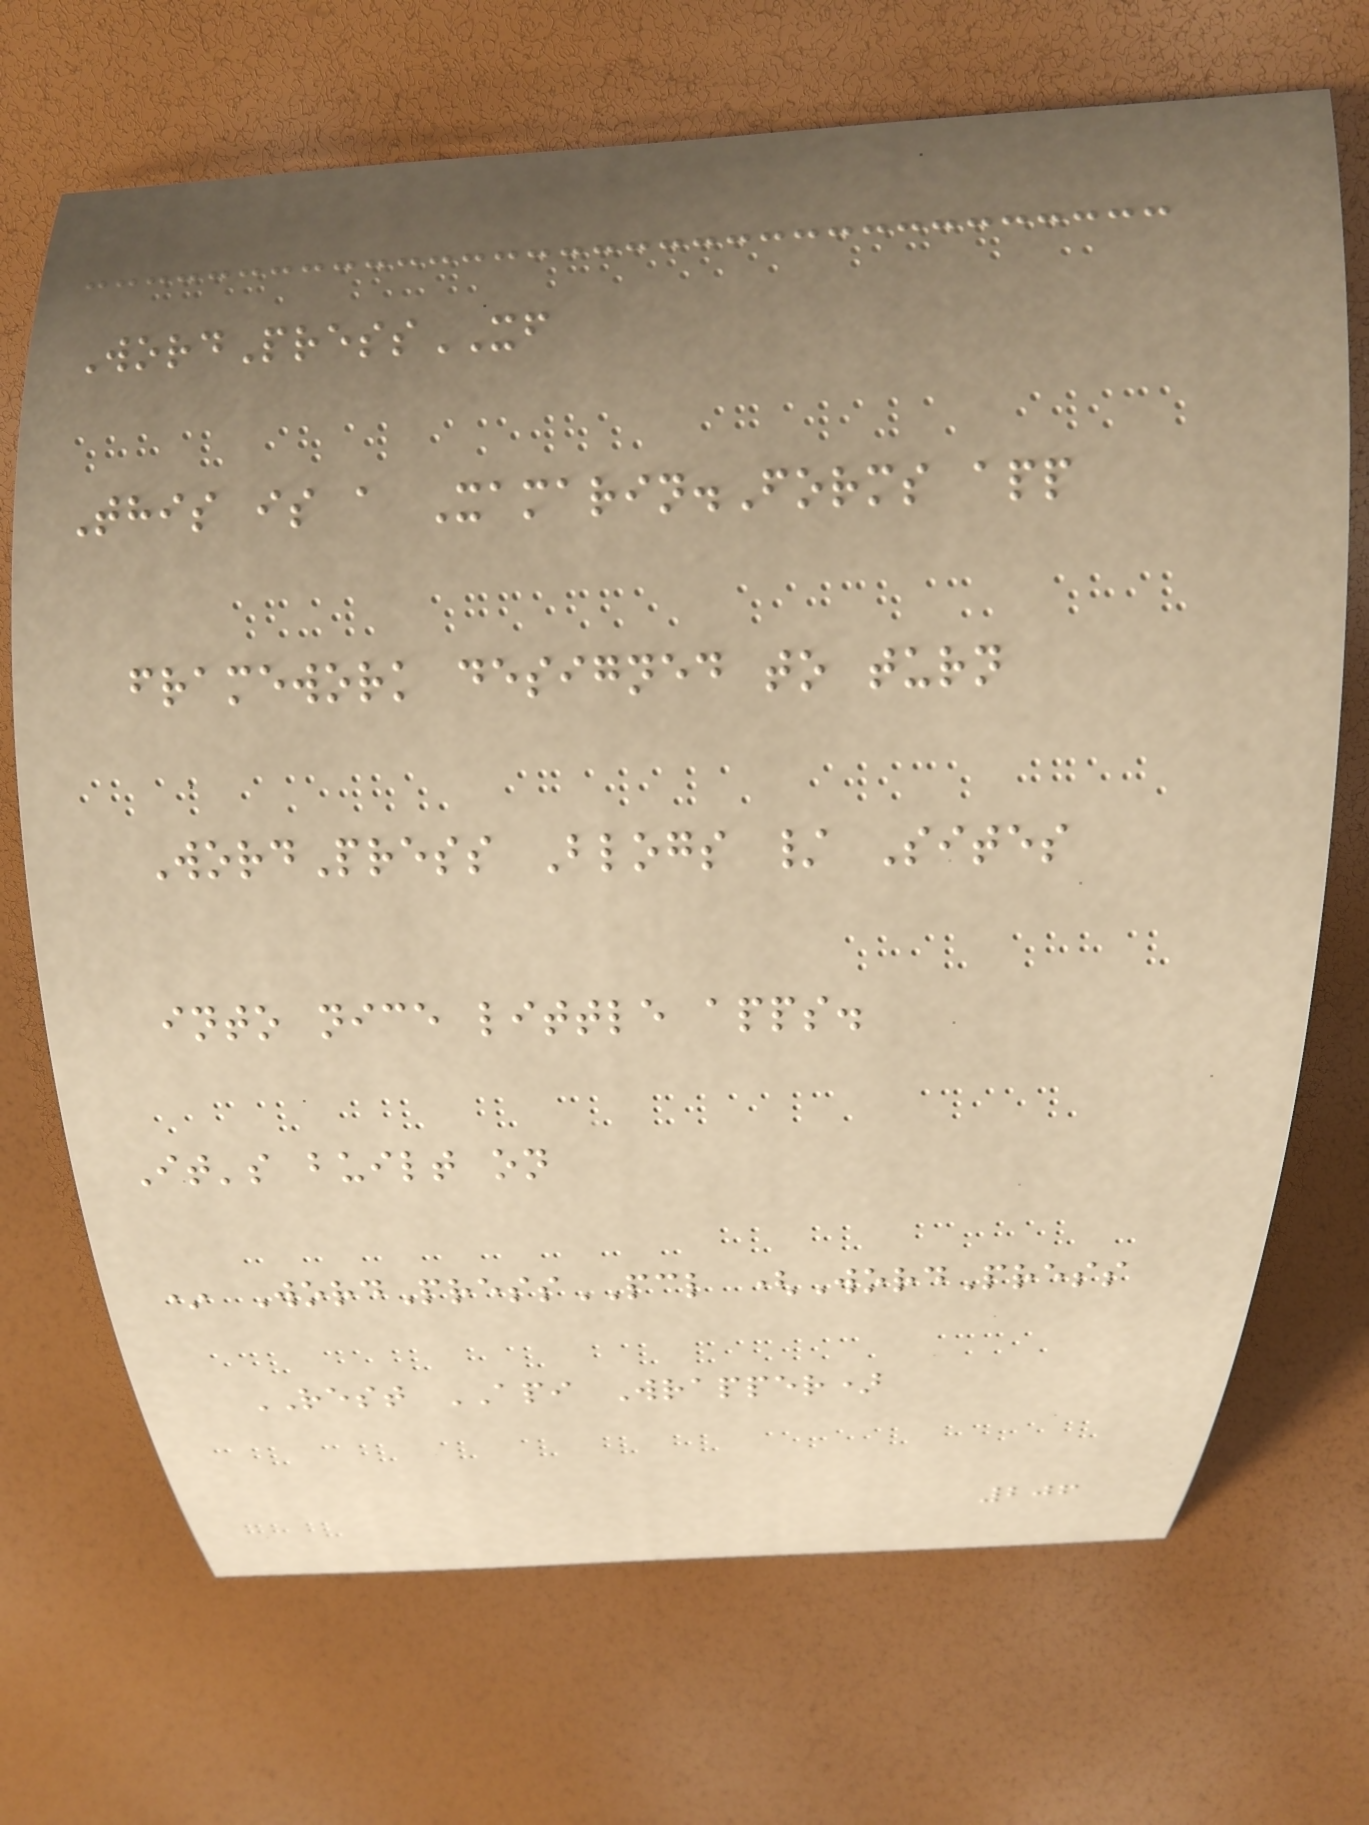WordPressXF
This is a Xamarin.Forms app
framework designed to turn
WordPress Blogs / Sites
into nice little apps.
It's built on
* WordPressPCL (WordPress
REST API Wrapper)
206
